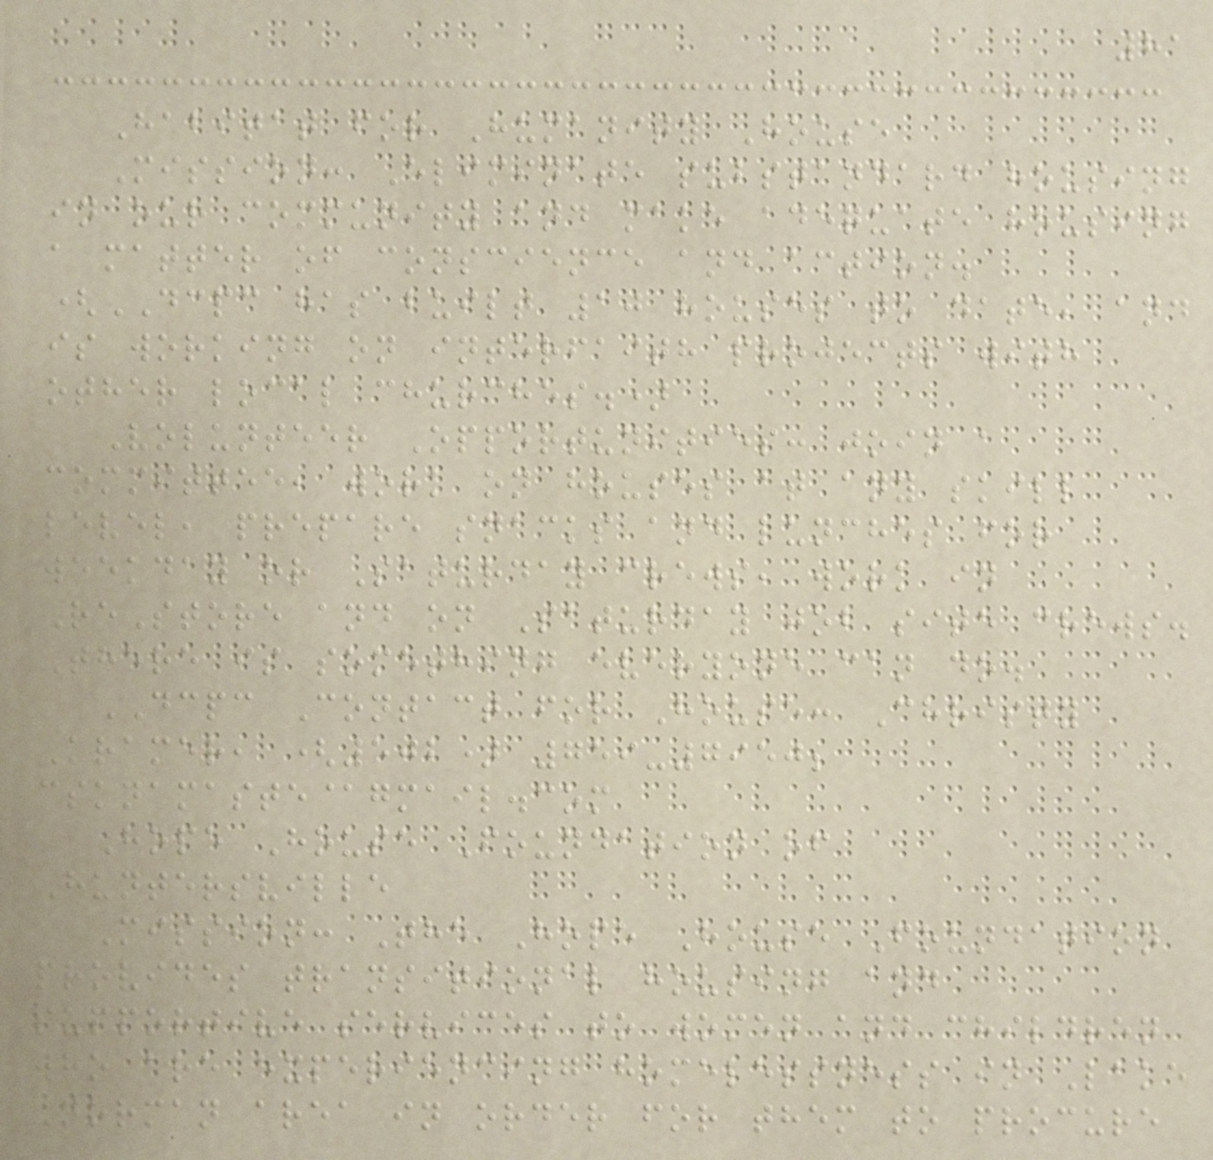81
Habitat for Humanity House
Mission: Eliminate substandard housing
in our community and make adequate housing
a matter of conscience and action.
(DCPC has built 10 houses to date, and
is working on interfaith projects with
other local churches.)
Volunteer Opportunities: join a
committee, work on houses at any skill
level, prepare snacks and lunches for
weekday or Saturday crews, work in
ReStore and on Saturday job site crews.
There is something everyone can do.
DCPC Contact for House: Christy
Kramer, (502) 759-7950;
csknamaste@gmail.com
Hope House Foundation of
Huntersville
Mission: The Hope House Foundation
provides transitional housing and
supportive services to women and children
who are experiencing homelessness in Lake
Norman area in order for them to procure
